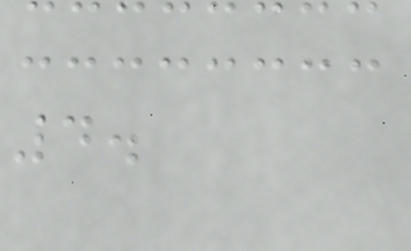4.
